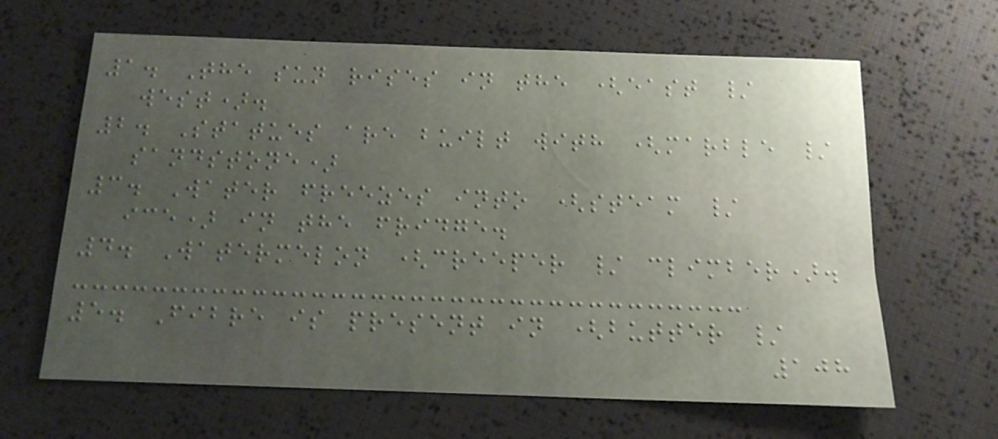1. The sun rises in the (east /
west).
2. Statues are built with (marble /
sandstone)
3. Water freezes into (steam /
ice) in the fridge.
4. Watermelon (creeper / climber).
5. Fibre is present in (butter /
108
